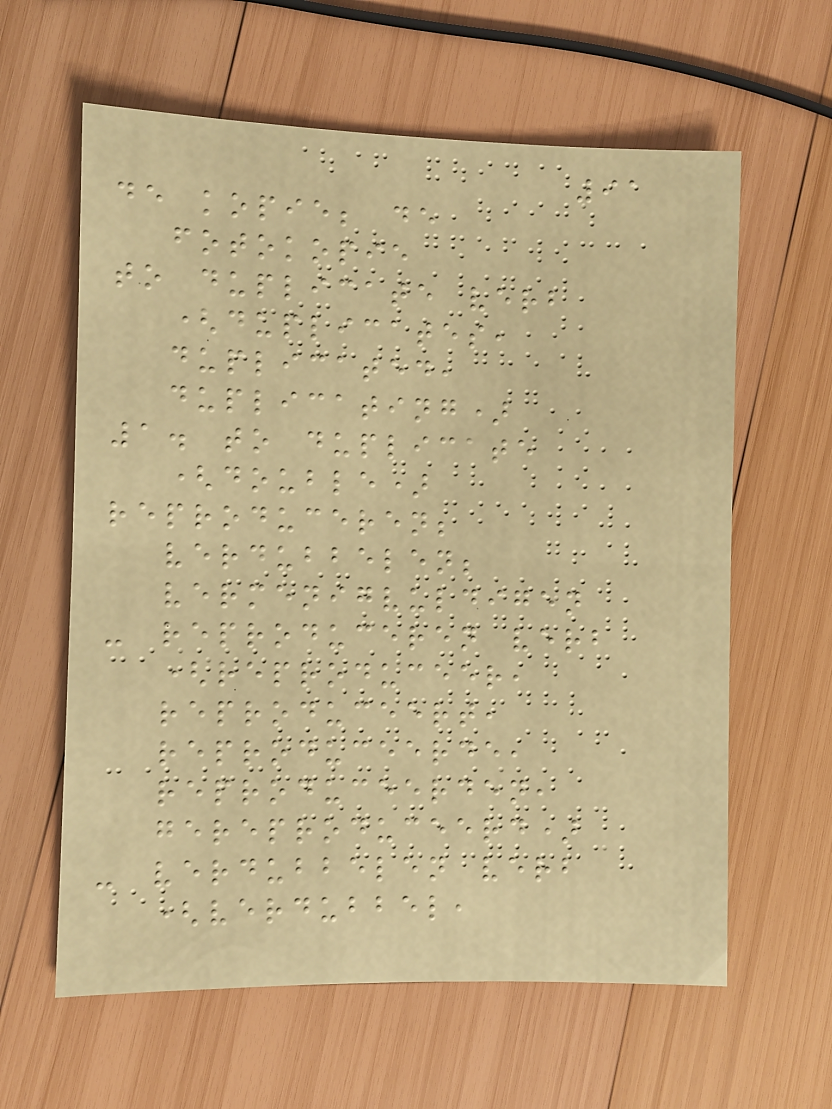91
de kopie; de
fotokopie
to duplicate verb
(duplicates,
duplicated,
duplicating)
1. to duplicate
(double)
reproduceren;
verdubbelen;
vermenigvuldigen
- reproduceren verb
(reproduceer,
reproduceert,
reproduceerde,
reproduceerden,
gereproduceerd)
- verdubbelen verb
(verdubbel,
